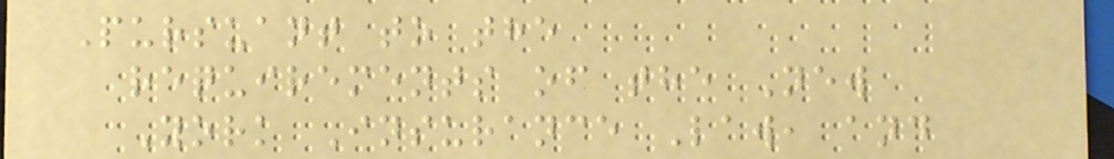Pursuant to the
requirements of the New
York Insurance Law, and
